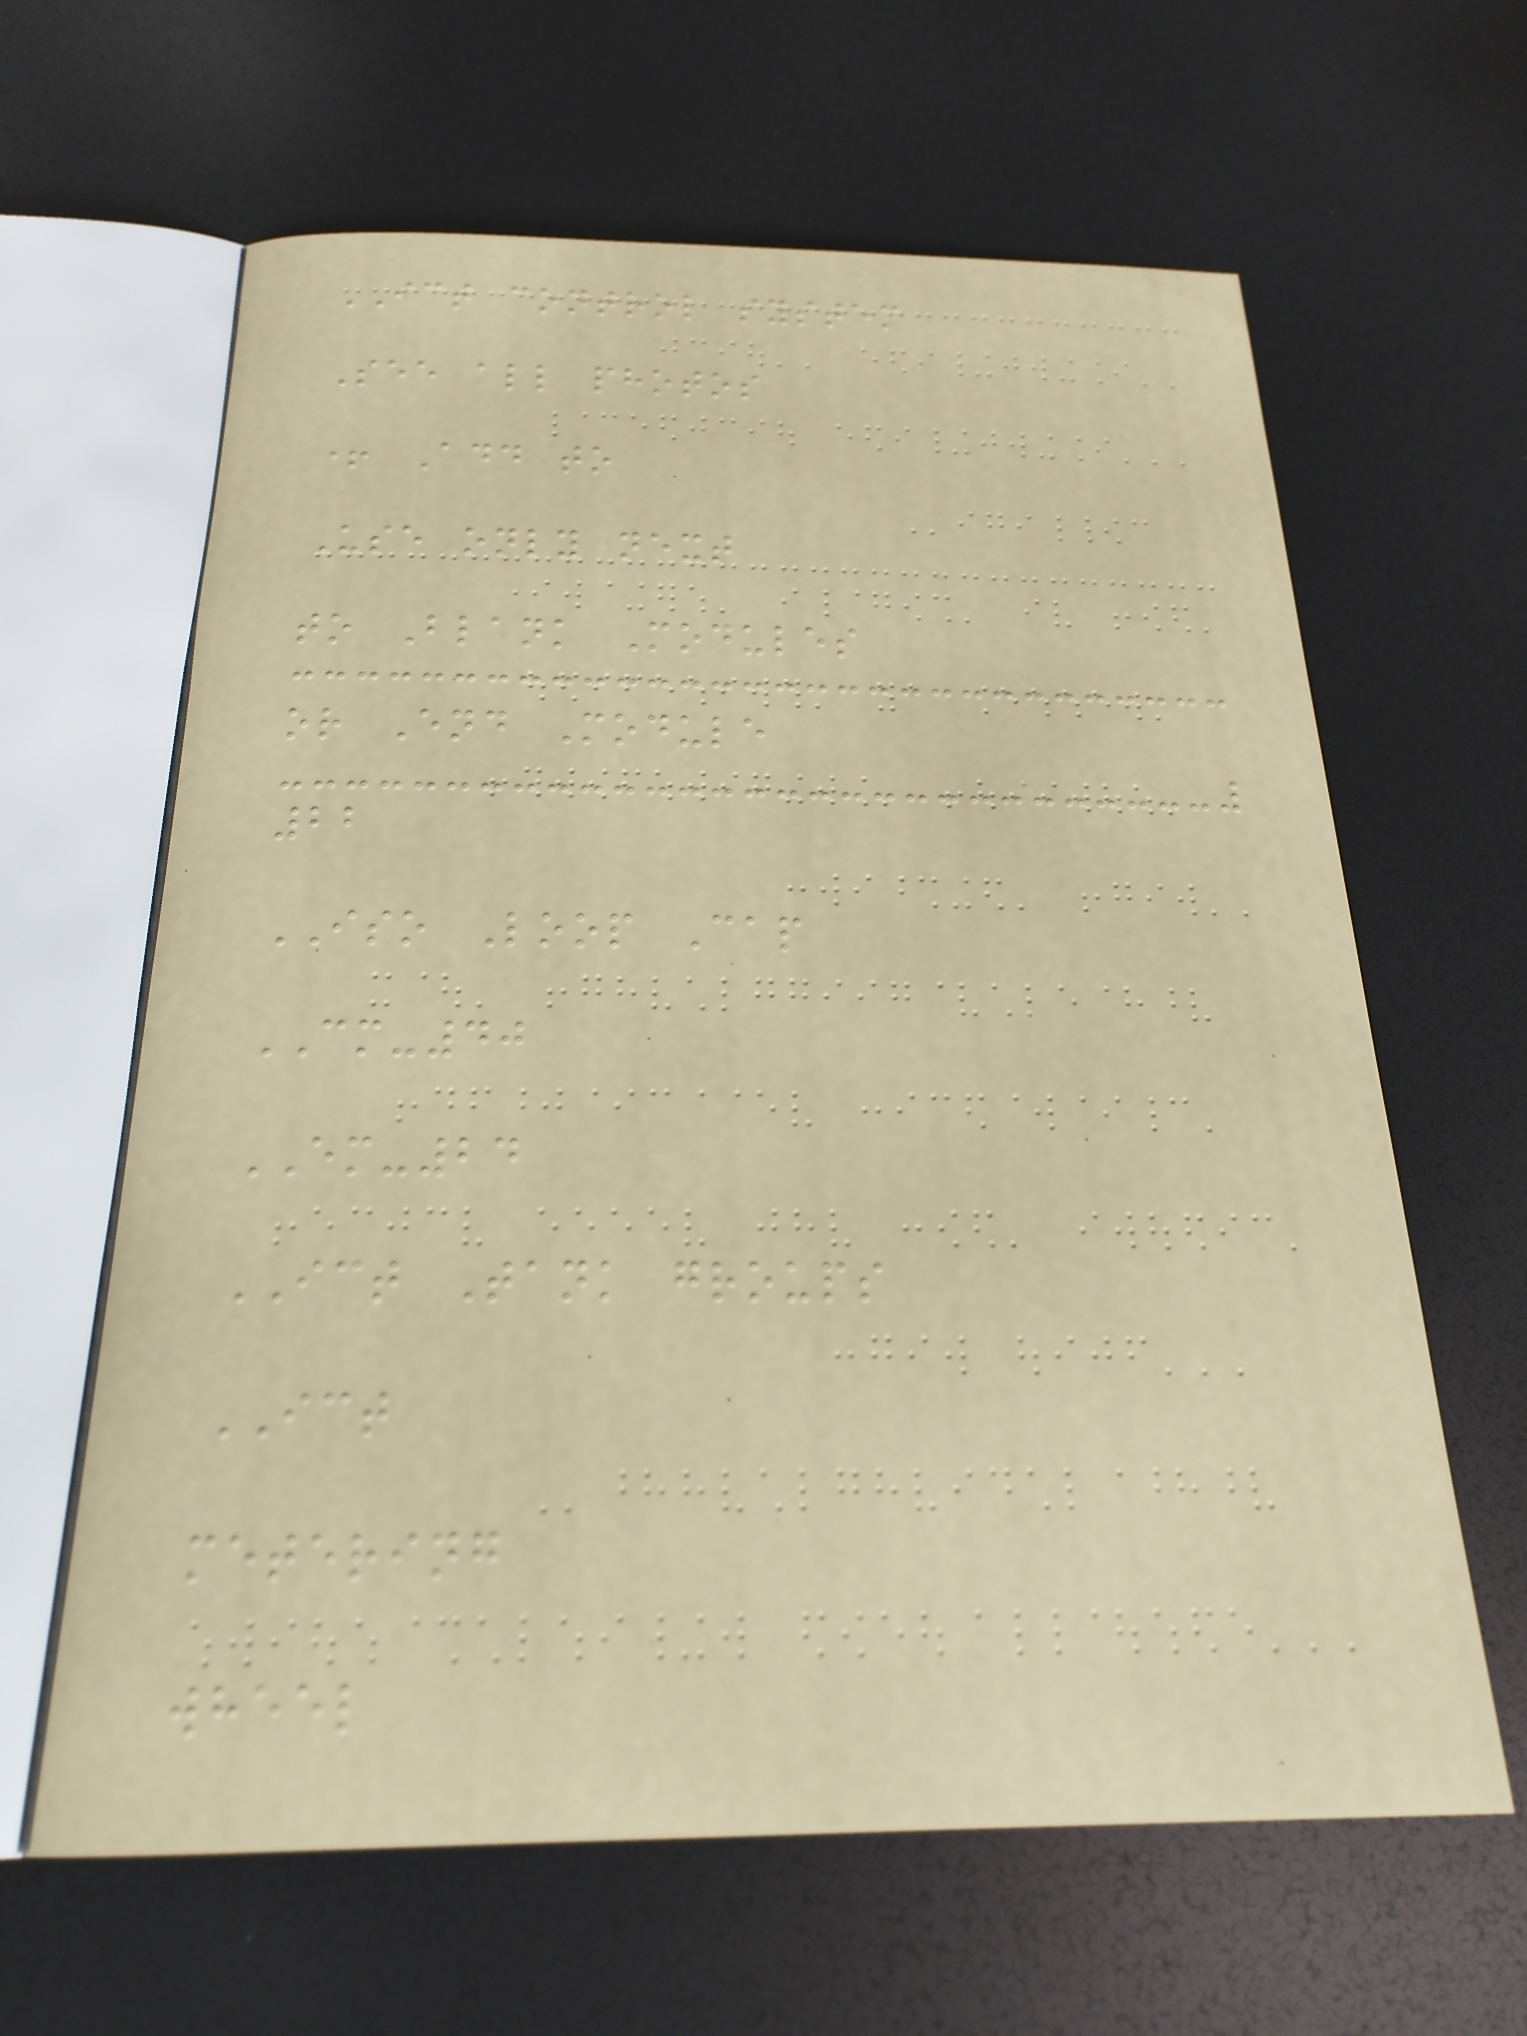ICT control system
See all photos
+ Add to
Use only next
to Blank Modules
or End Module
22
ISO Loop Cap
CM-40
EM-24
ICT Tank groups
ICT
metering
wheel
